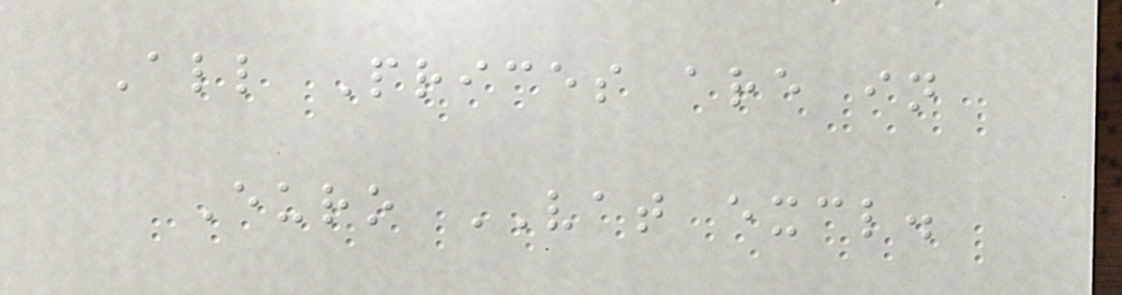All Prices are in
Euro VAT excl.
